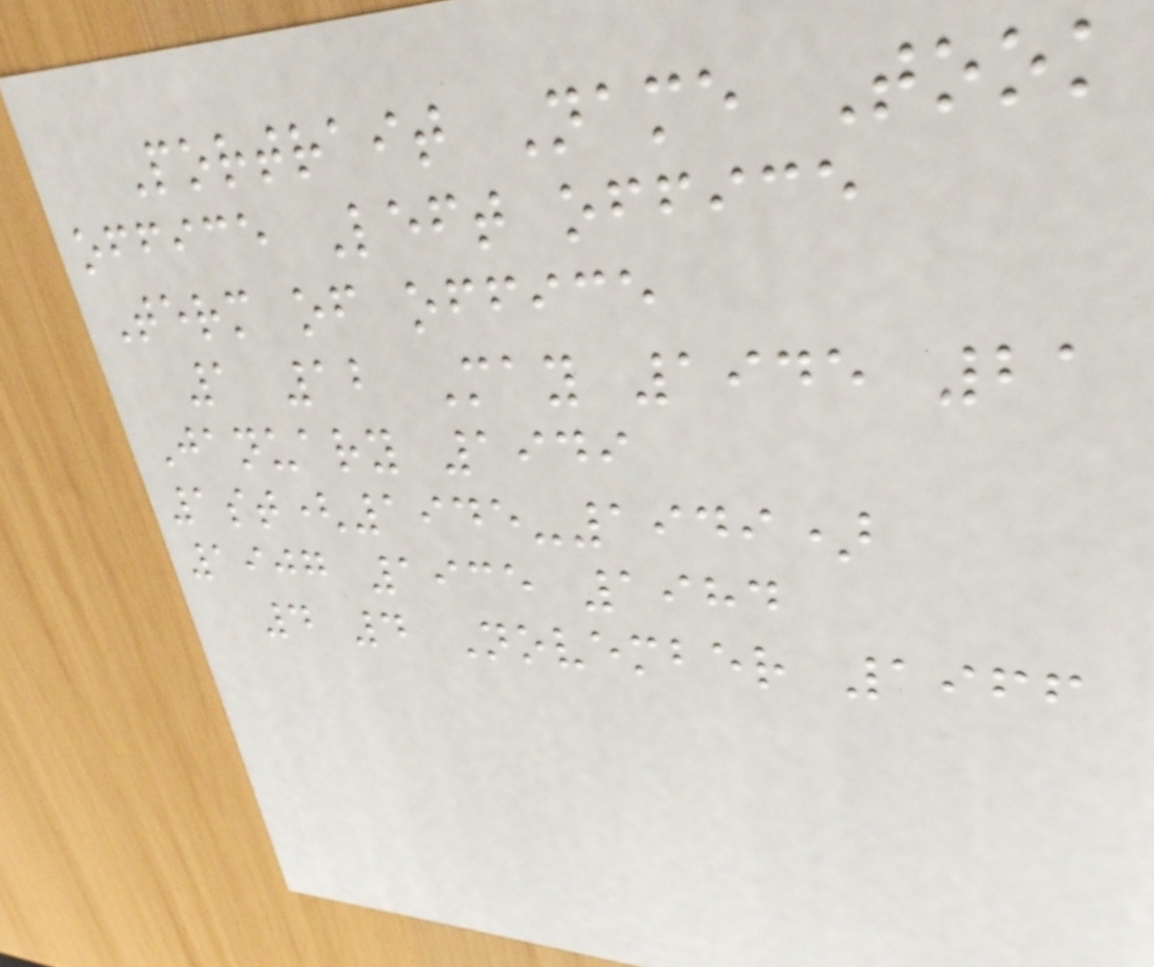Portrait Name Took
office Left office
Term of office
1 12 May 1945 21
January 1949
1st(1945-1949)
1907 1935 1984
4 4 November 1966
